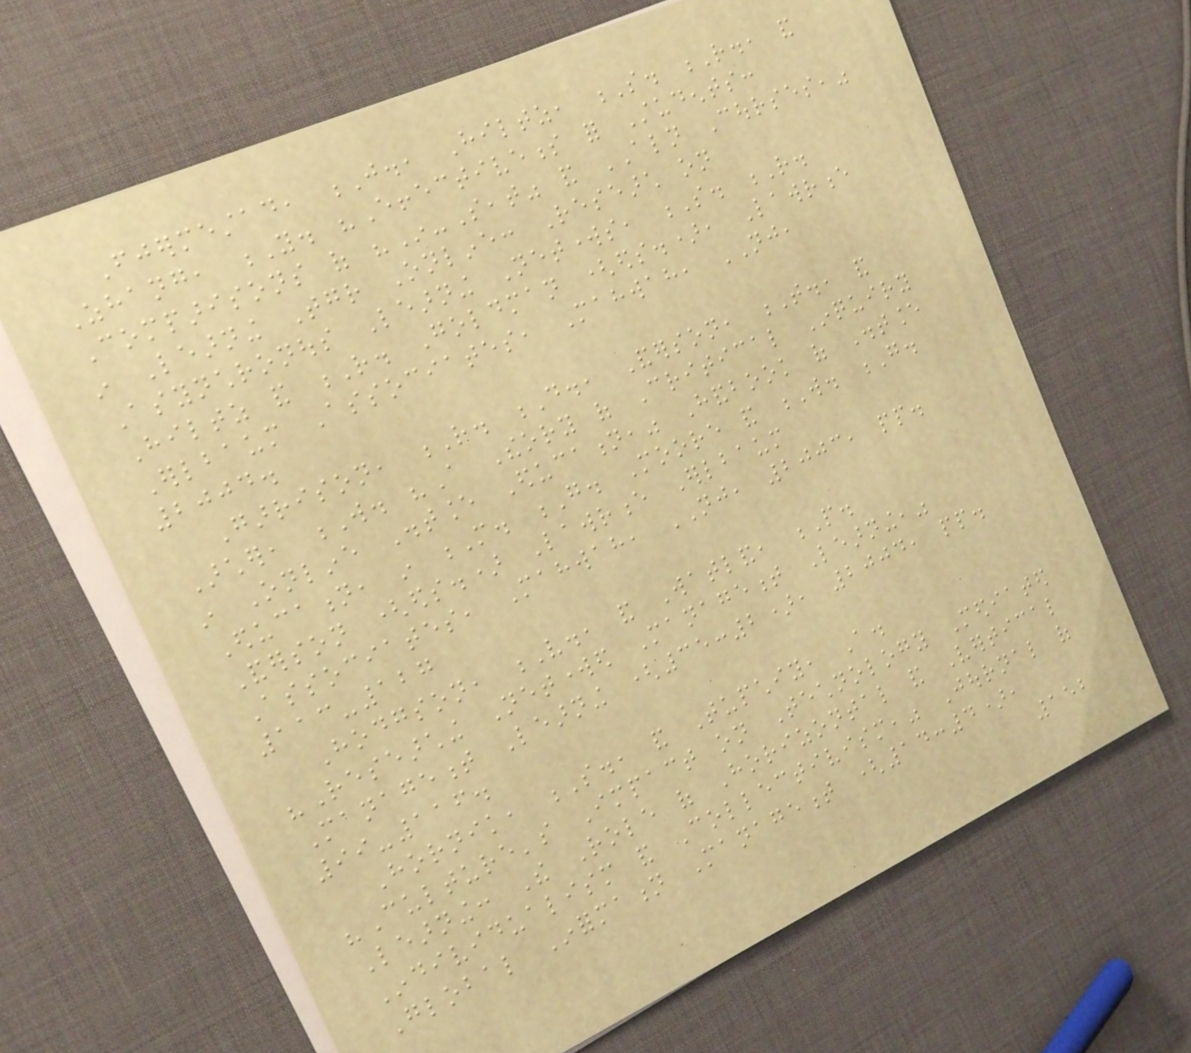Fjermestad, J., Hiltz, S. R., and
Zhang, Y. "Effectiveness for Students:
Comparisons of "In-Seat" and ALN Courses,"
in Learning Together Online: Research on
Asynchronous Learning Networks, S. R.
Hiltz and R. Goldman (eds.), Lawrence
Erlbaum Associates, Mahwah, NJ,
2004.
Garrison, R. D., Anderson, T., and
Archer, W. "A Theory of Critical Inquiry
in Online Distance Education," Handbook of Distance
Education, in M. G. Moore and W. G.
Anderson (eds.) Lawrence Erlbaum
Associates, Mahwah, NJ, 2003, pp.
113-127
Hodgson, V., and Watland, P.
"Researching Networked Management Learning,"
Management Learning (35:2), 2004, pp.
99-116.
Hornik, S., and Tupchiy, A.
"Culture's Impact on Technology Mediated
Learning: The Role of Horizontal and Vertical
Individualism and Collectivism," Journal of
Global Information Management (14:4),
152
